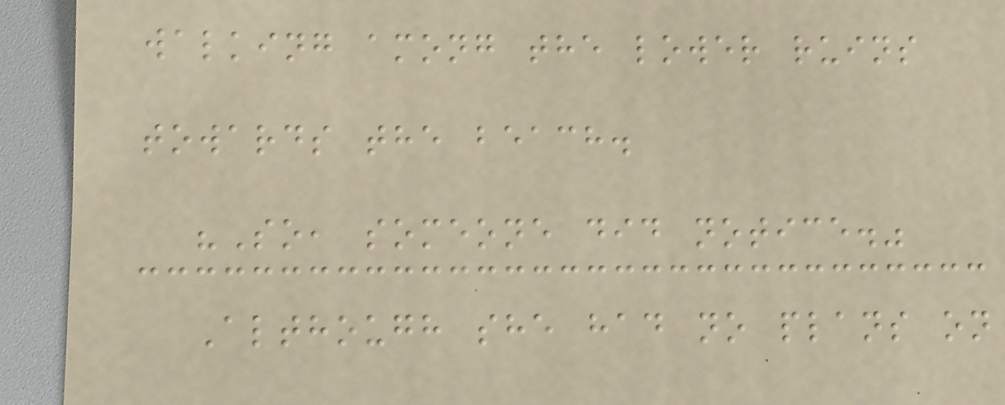walking among the lower ruins
towards the beach.
"So, someone did notice."
Although she had no plans on
